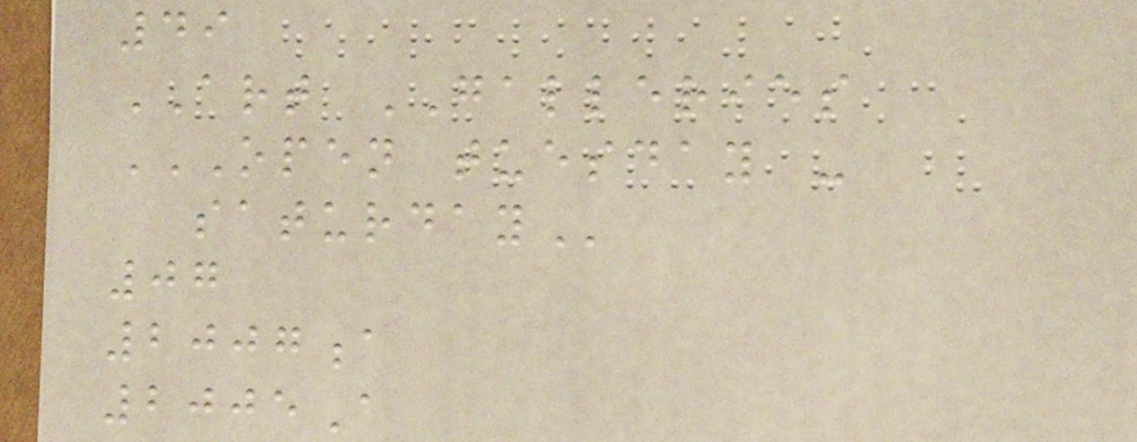49
ART GALLERIES
OPEN TUESDAY -
SATURDAY
07
2007a
2005A
